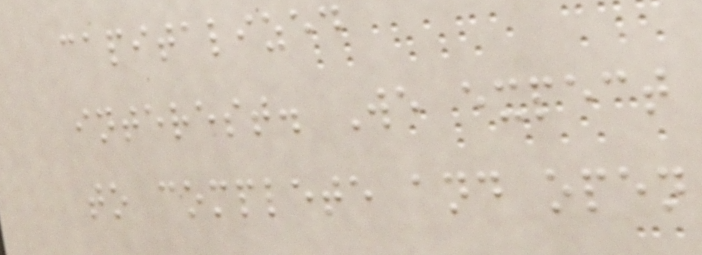capitalized
interest. We expect
to complete and open
